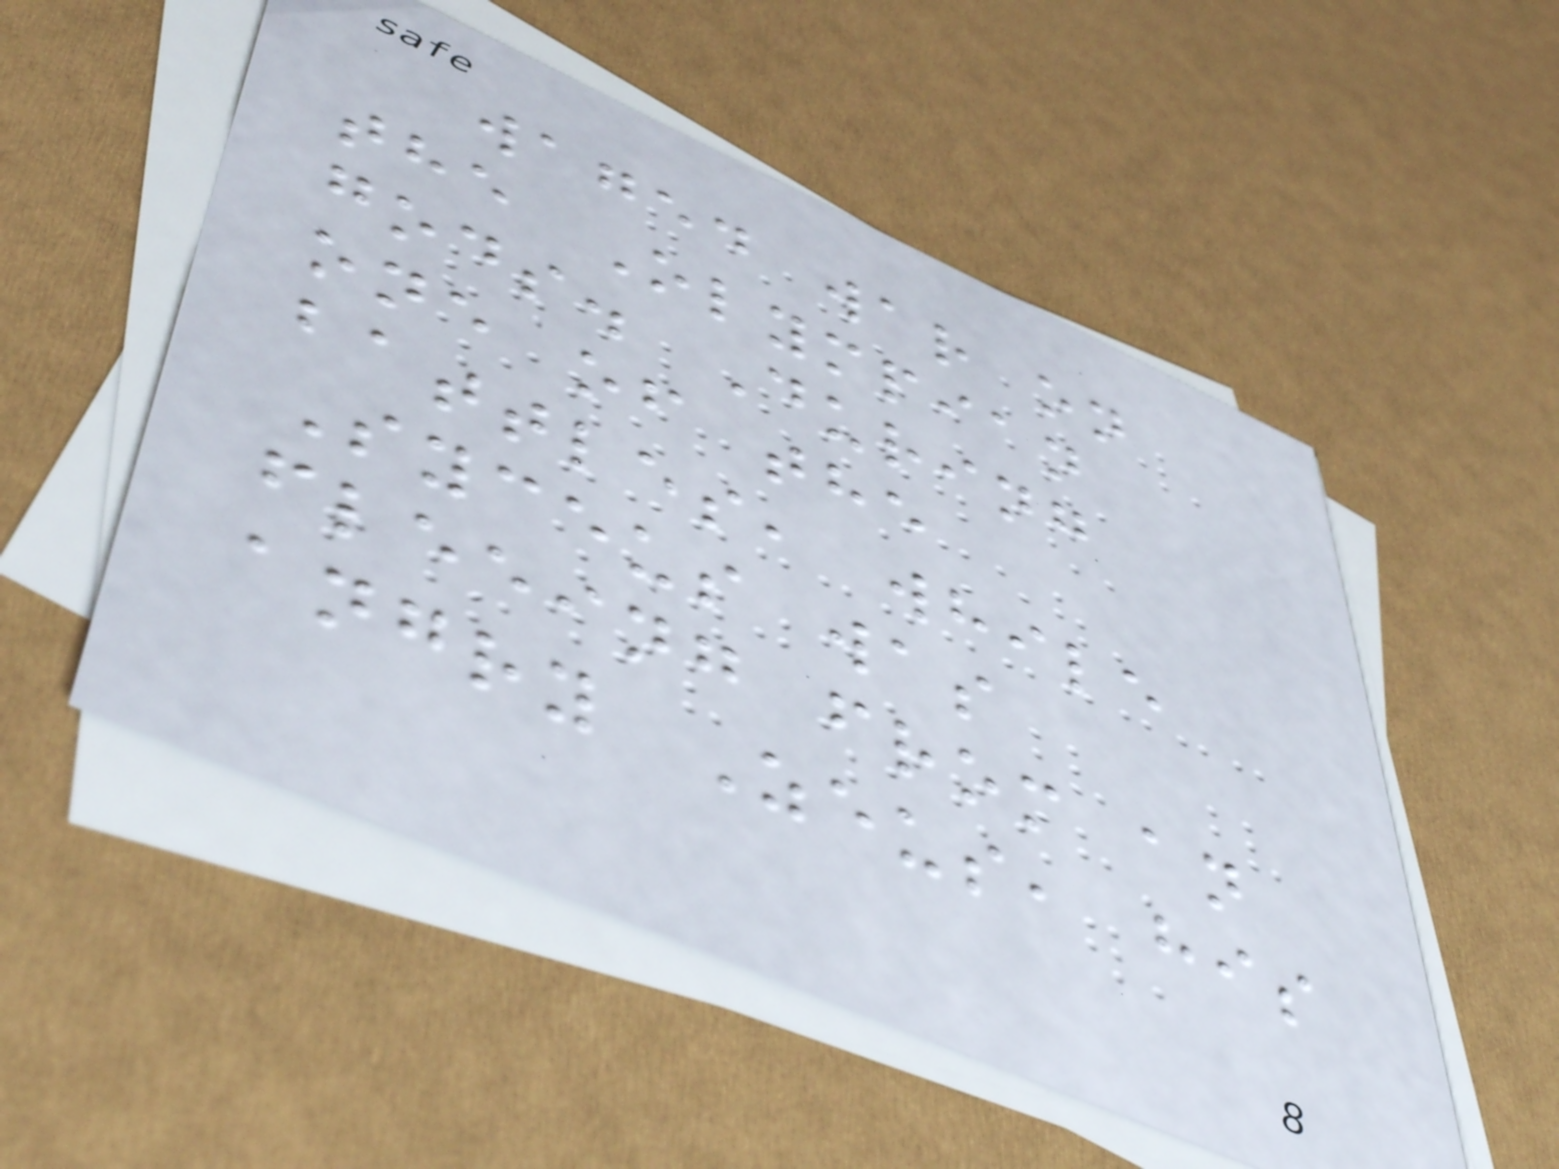waged war on
the Olympian
gods. During
one of the
battles, while
Syceus was
fleeing from an
angry Zeus, his
